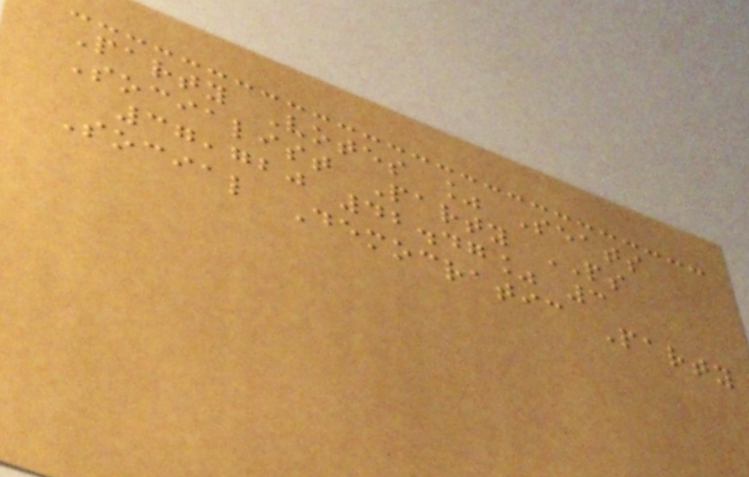Party Votes % Seats
Socialist Party PS
37,720 42.47% 3
Social Democratic Party
